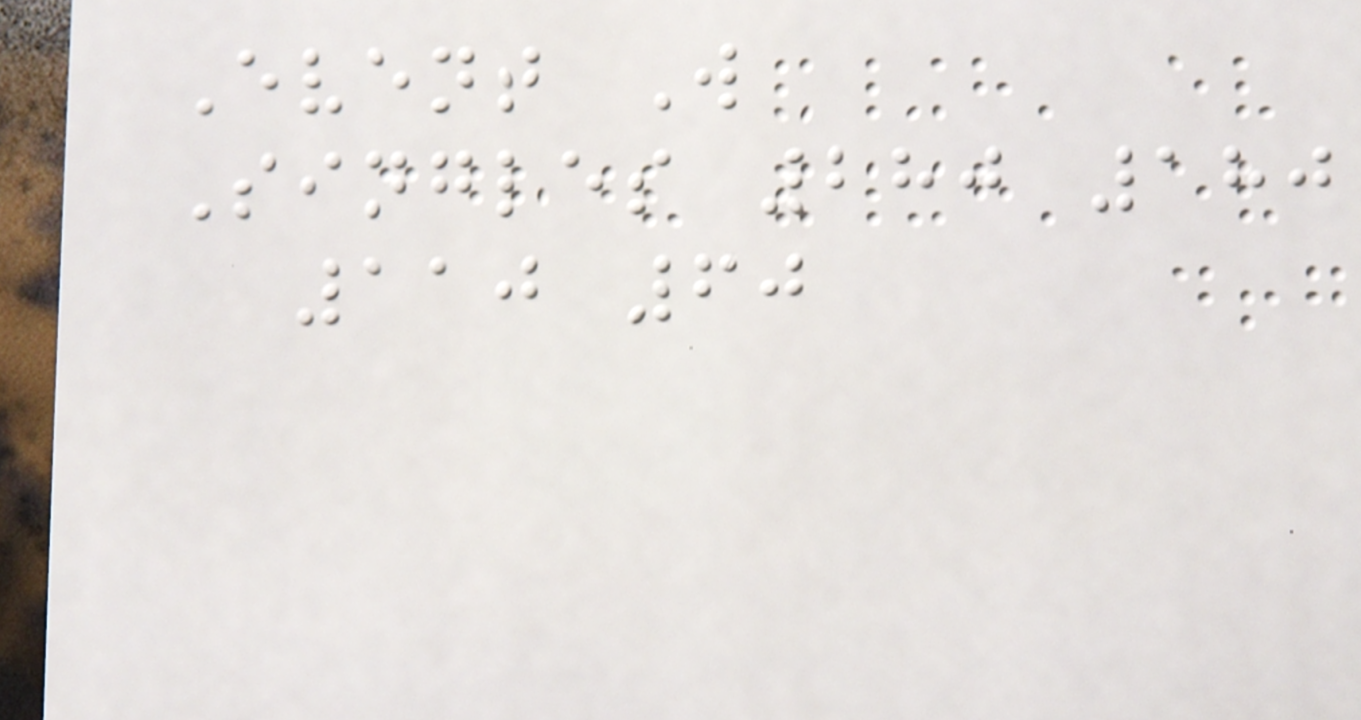Event W
Singles 280 180
110 60
